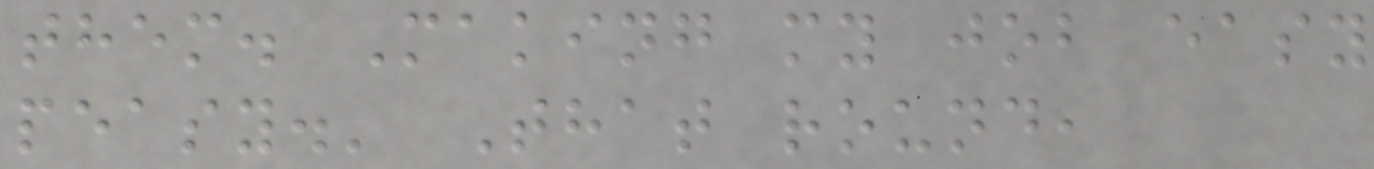them. Making my job easy
peasy.' That round,
